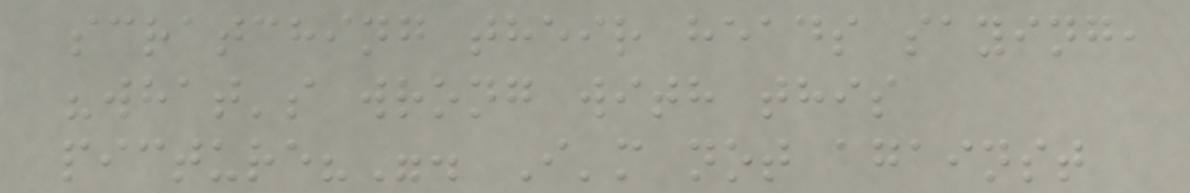scratching their heads saying,
"what's wrong with this
picture?". I'm not against
